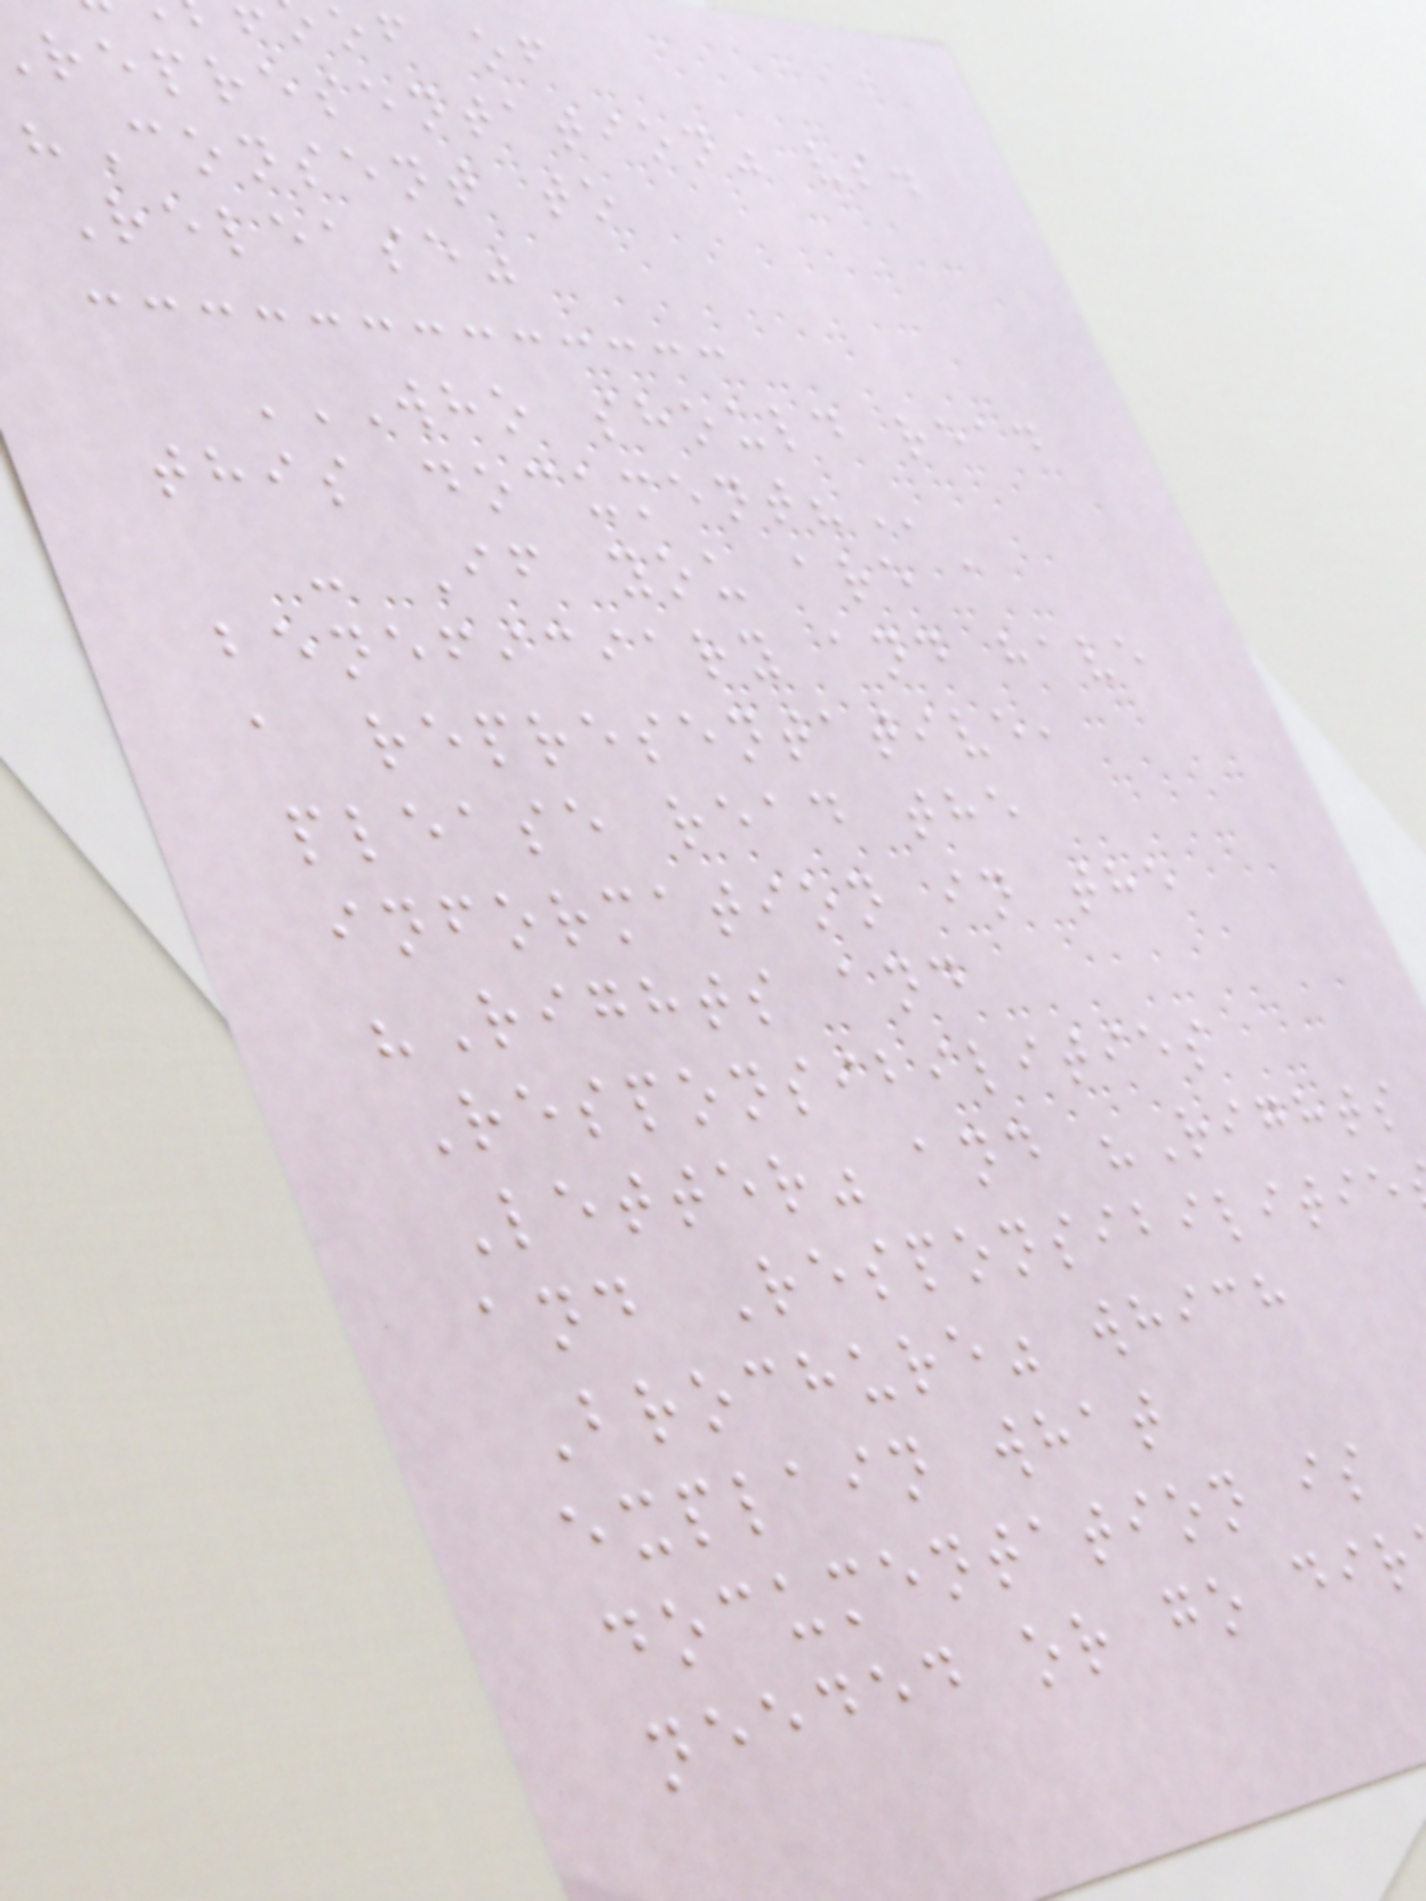of of
representation" vs.
"Consent to
Release"
WHO SHOULD READ
this
- If you are a
beneficiary and have
a representative,
please read the
information in the
"Rights and
Responsibilities
Letter" and "Rights
and Responsibilitie
Brochure" which
explain what
documentation is
needed or go dir
